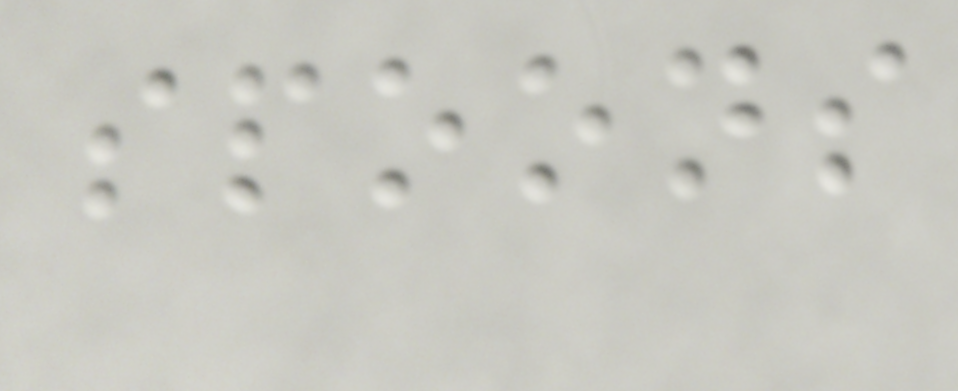spoons
